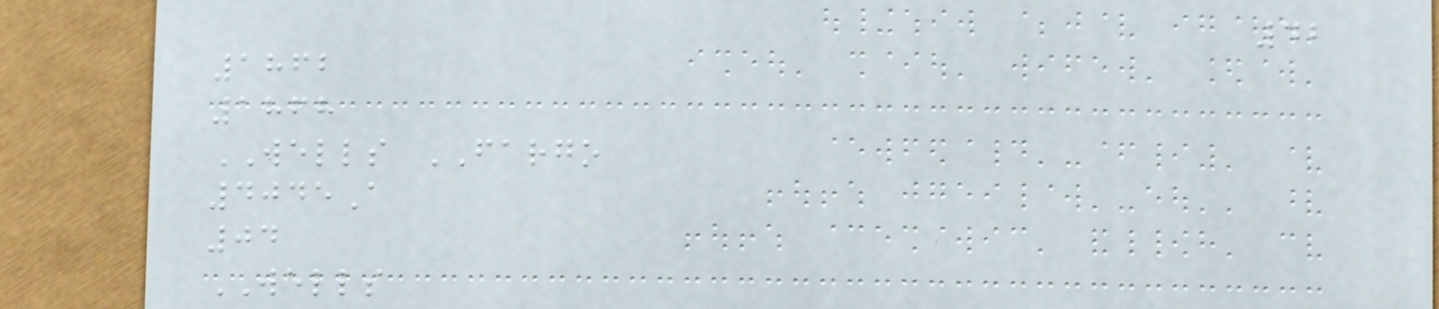42
1862
1868
WELLS FARGO
4045A
04
WELLS
